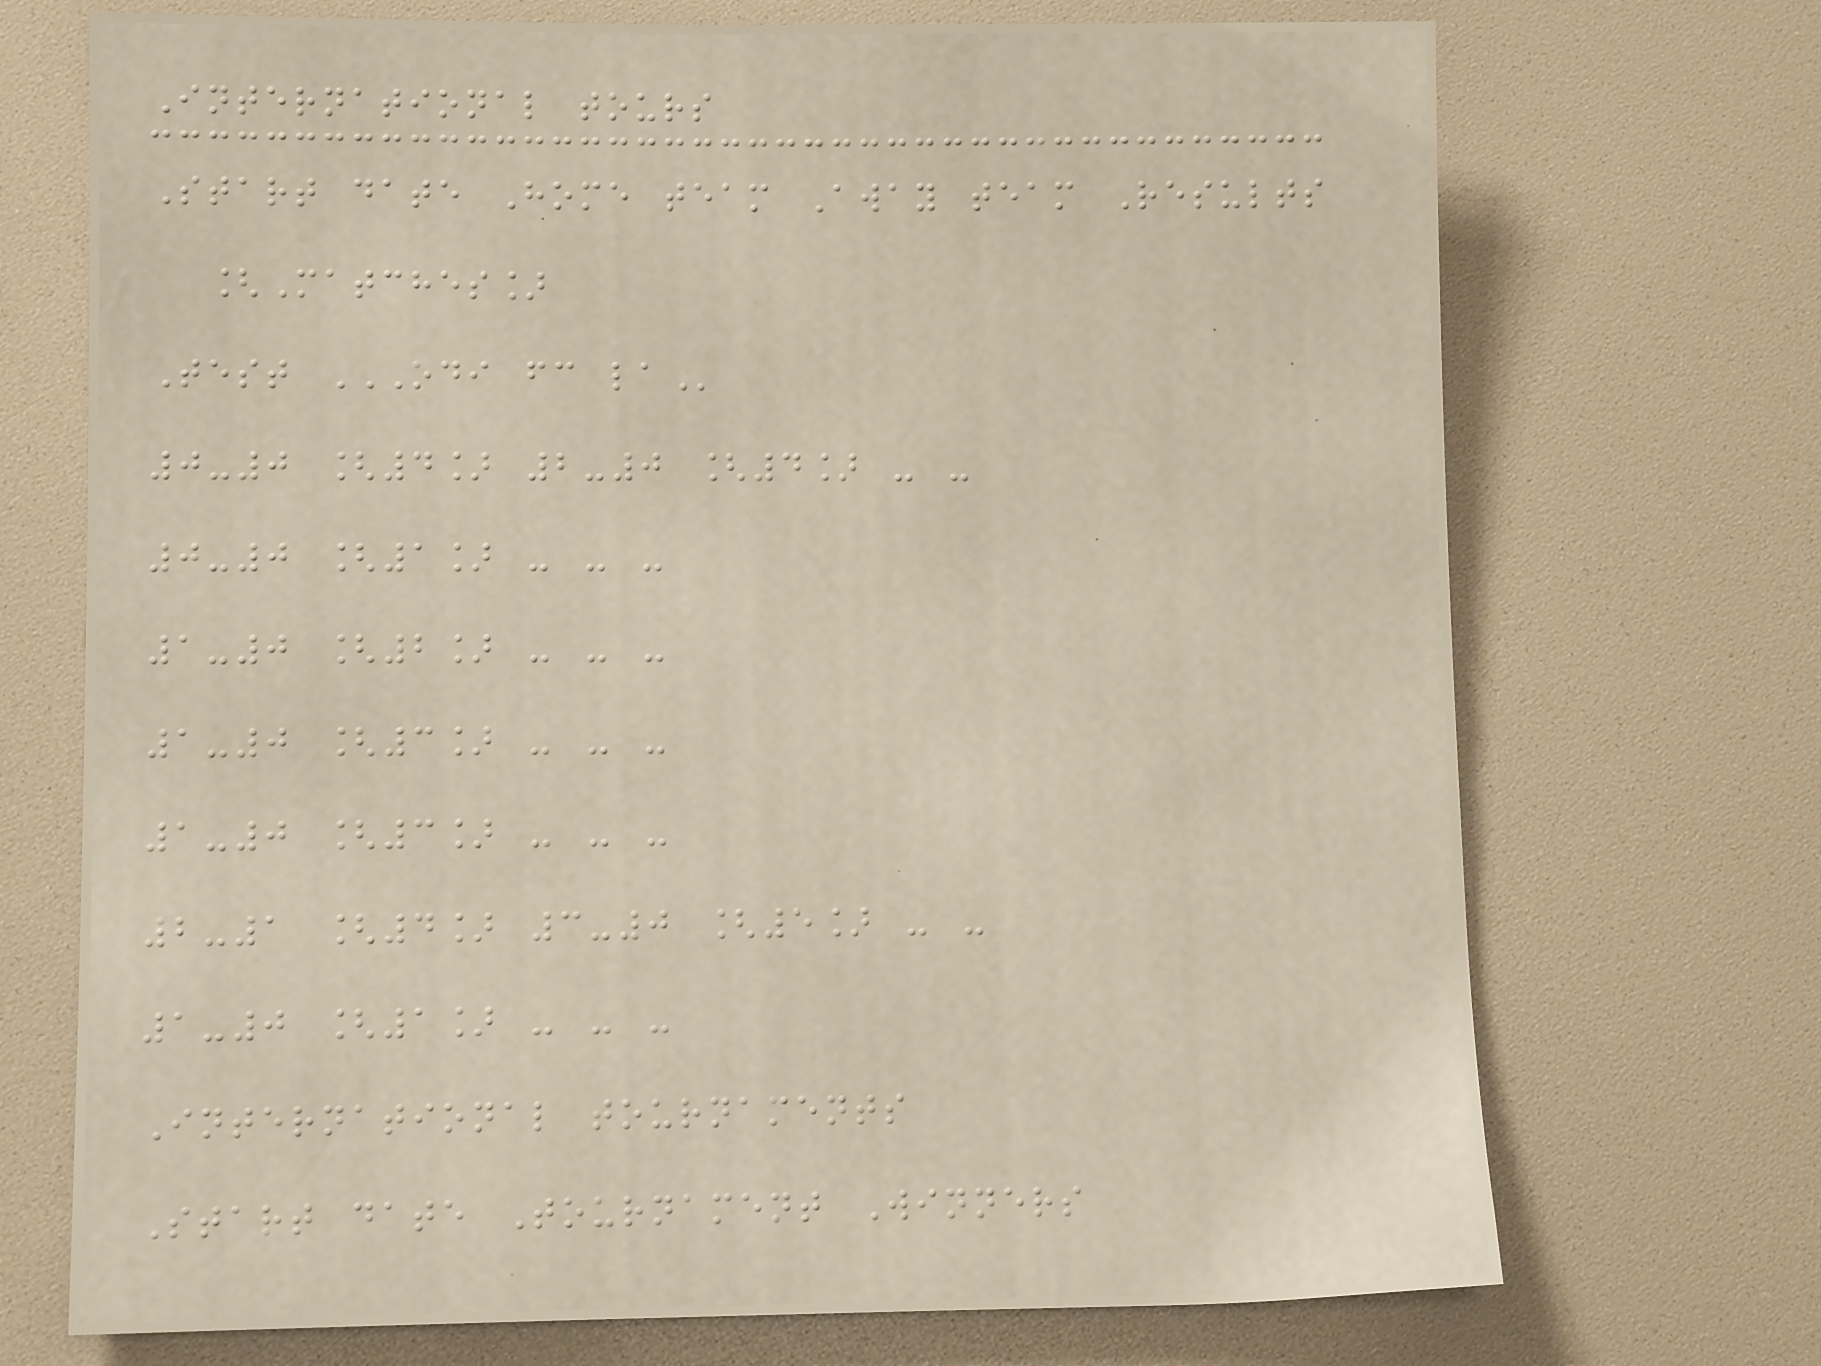International tours
Start date Home team Away team Results
[Matches]
Test ODI FC LA
0-0 [4] 2-0 [4] - -
0-0 [1] - - -
1-0 [2] - - -
1-0 [3] - - -
1-0 [3] - - -
2-1 [4] 3-0 [5] - -
1-0 [1] - - -
International tournaments
Start date Tournament Winners
